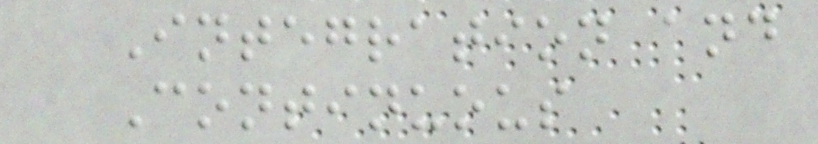Integration and
Continuous
